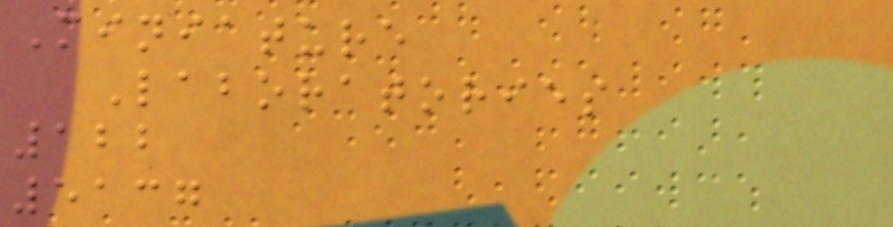Miniature
Laboratories
122
5137
